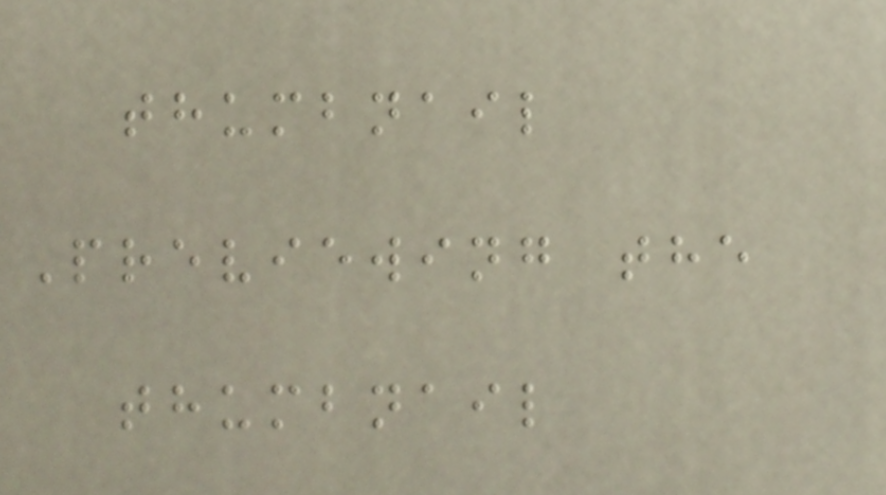thumbnail
Previewing the
thumbnail
